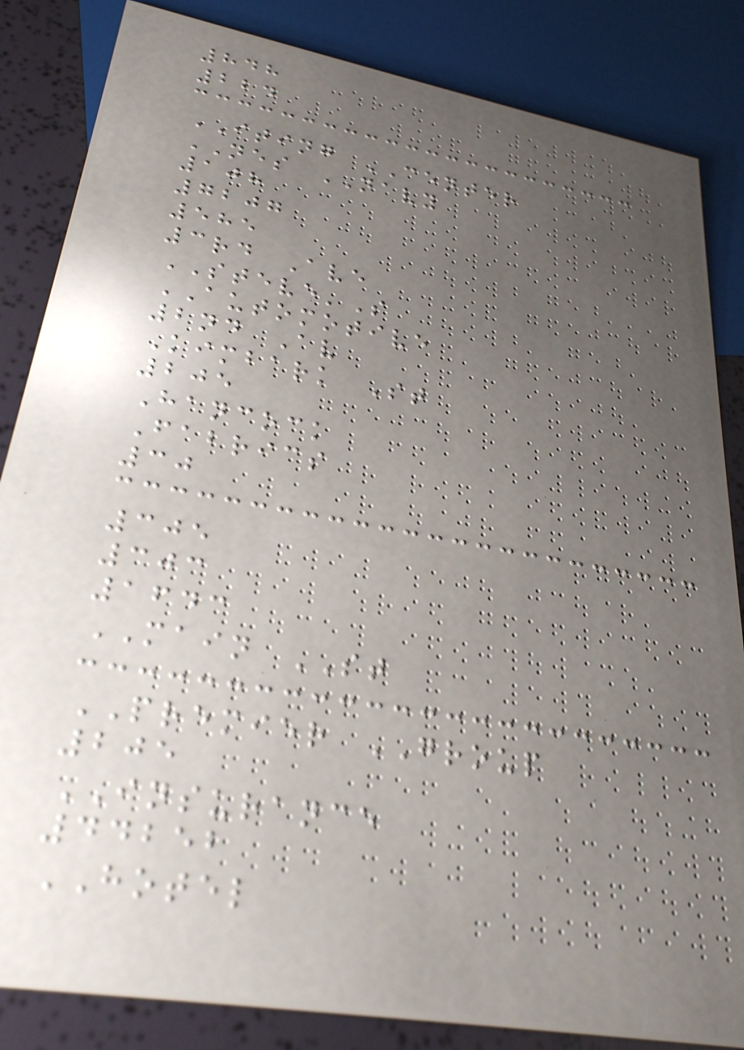848
224
ITING CENTER
NES NAVY
108
7207
585
3rd Ave
STEVE'S
AUTOMOTIVE
2nd Av
Kimbark St
205
Hancock
Fabrics
30
305
303
1643
MAIN ST
PREMIER GROUP
205
INSURANCE
44252
HOTEL
